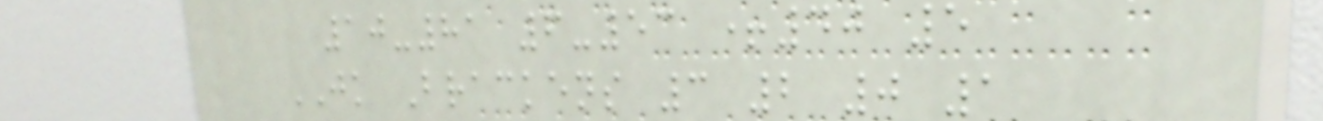10-81 6-53 +40 5
JK Brackens 3 2 0 1
